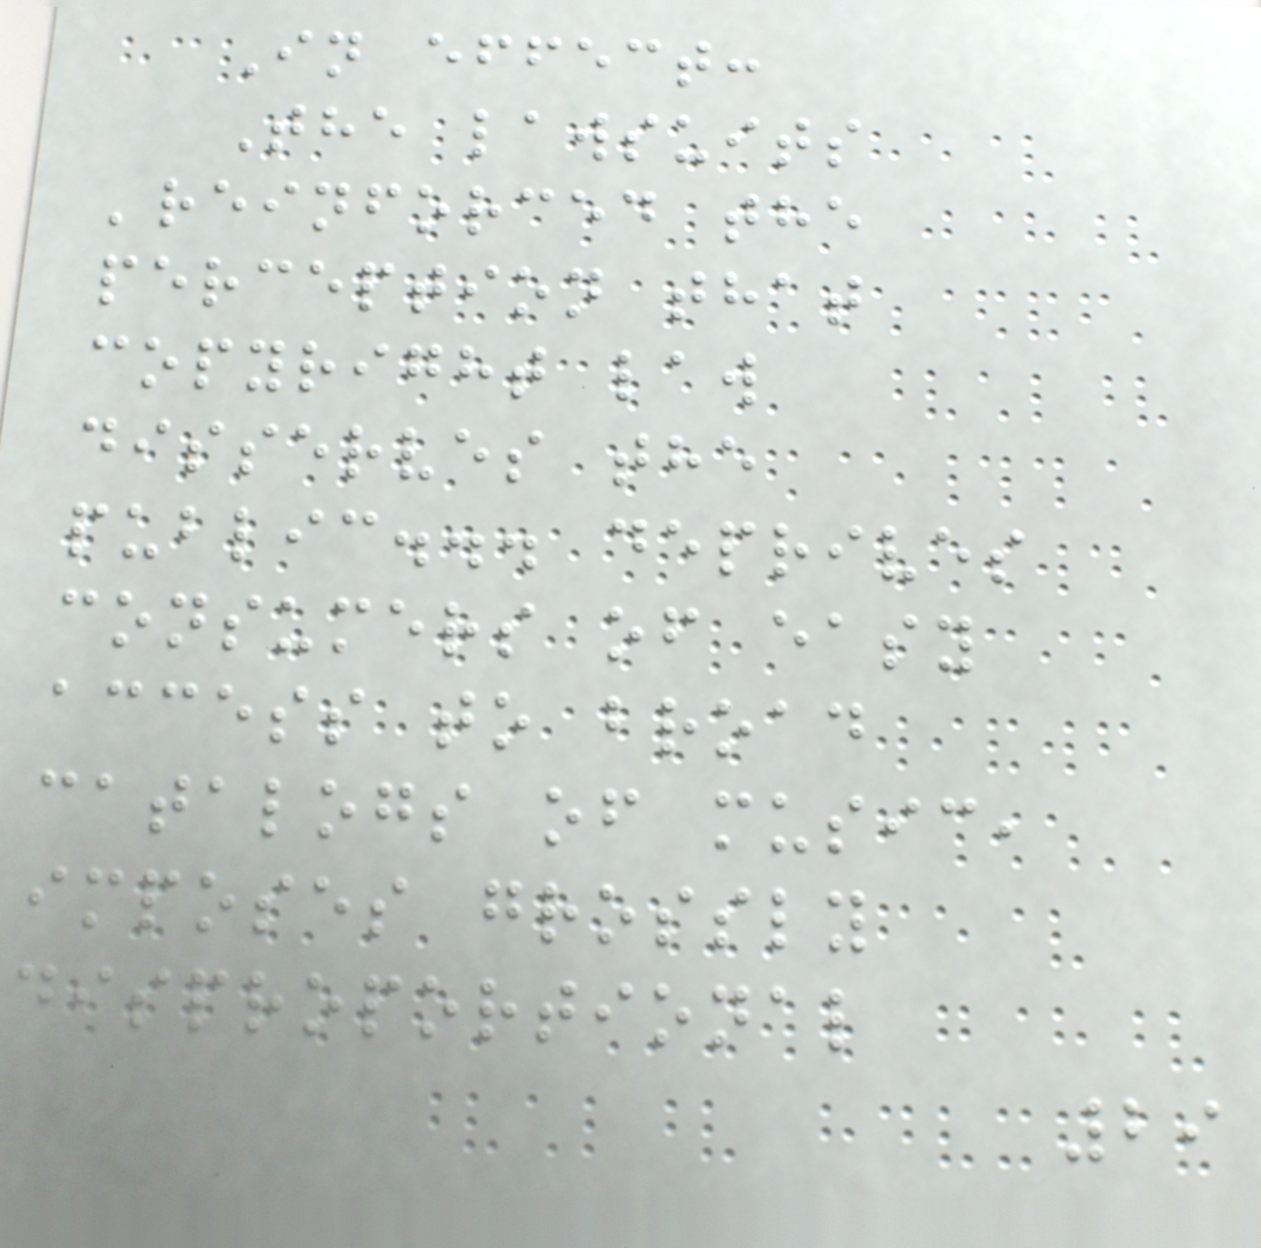In effect:
The lawsuits
'reinforced the
perception that
copyright law
disserves the
public... deprives
consumers of easy
access to broad
catalogs of music,
imposes grossly
disproportional
29
